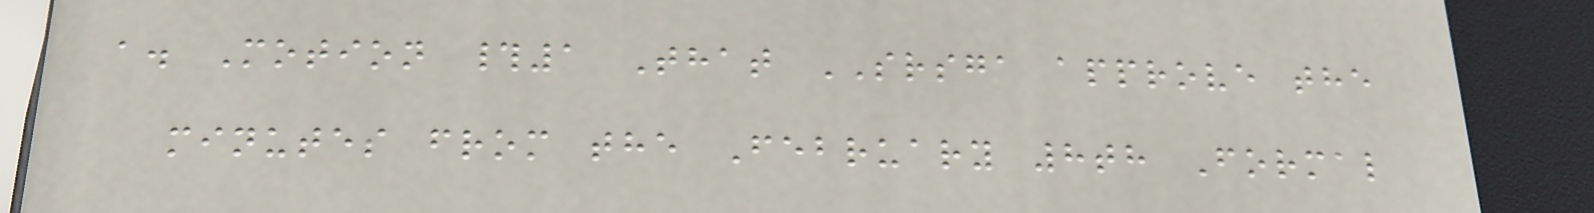a. Motion #1 That SRSGA approve the
minutes from the February 8th Formal
